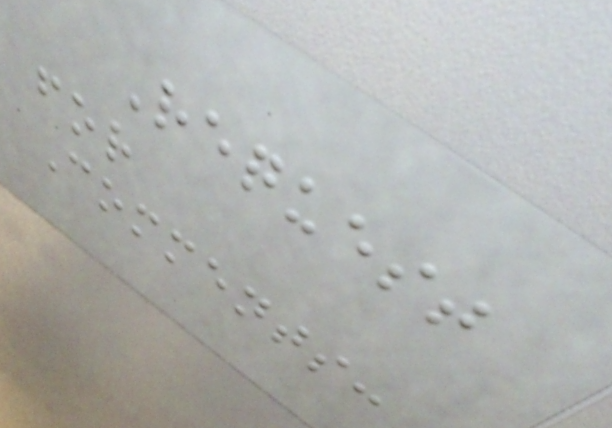Request
for
Comments:
